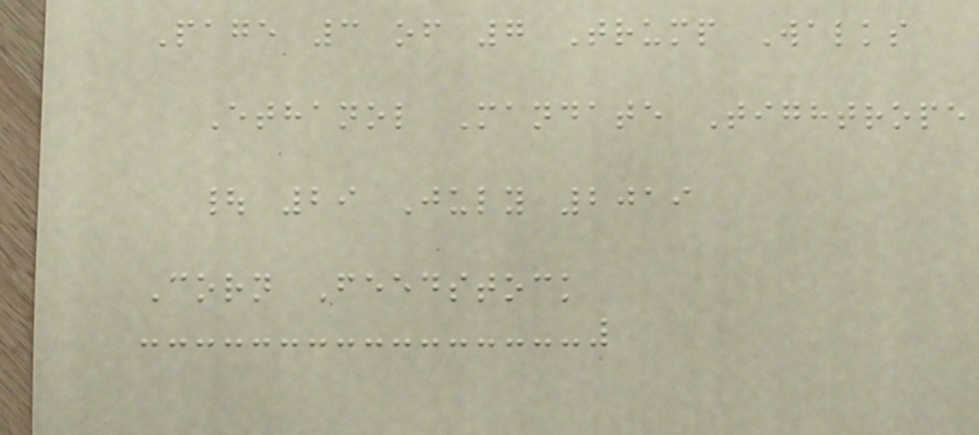Page 3 of 7 Trump Walks
Ethanol Mandate Tightrope
| 29 July 2019
Corn Feedstock
